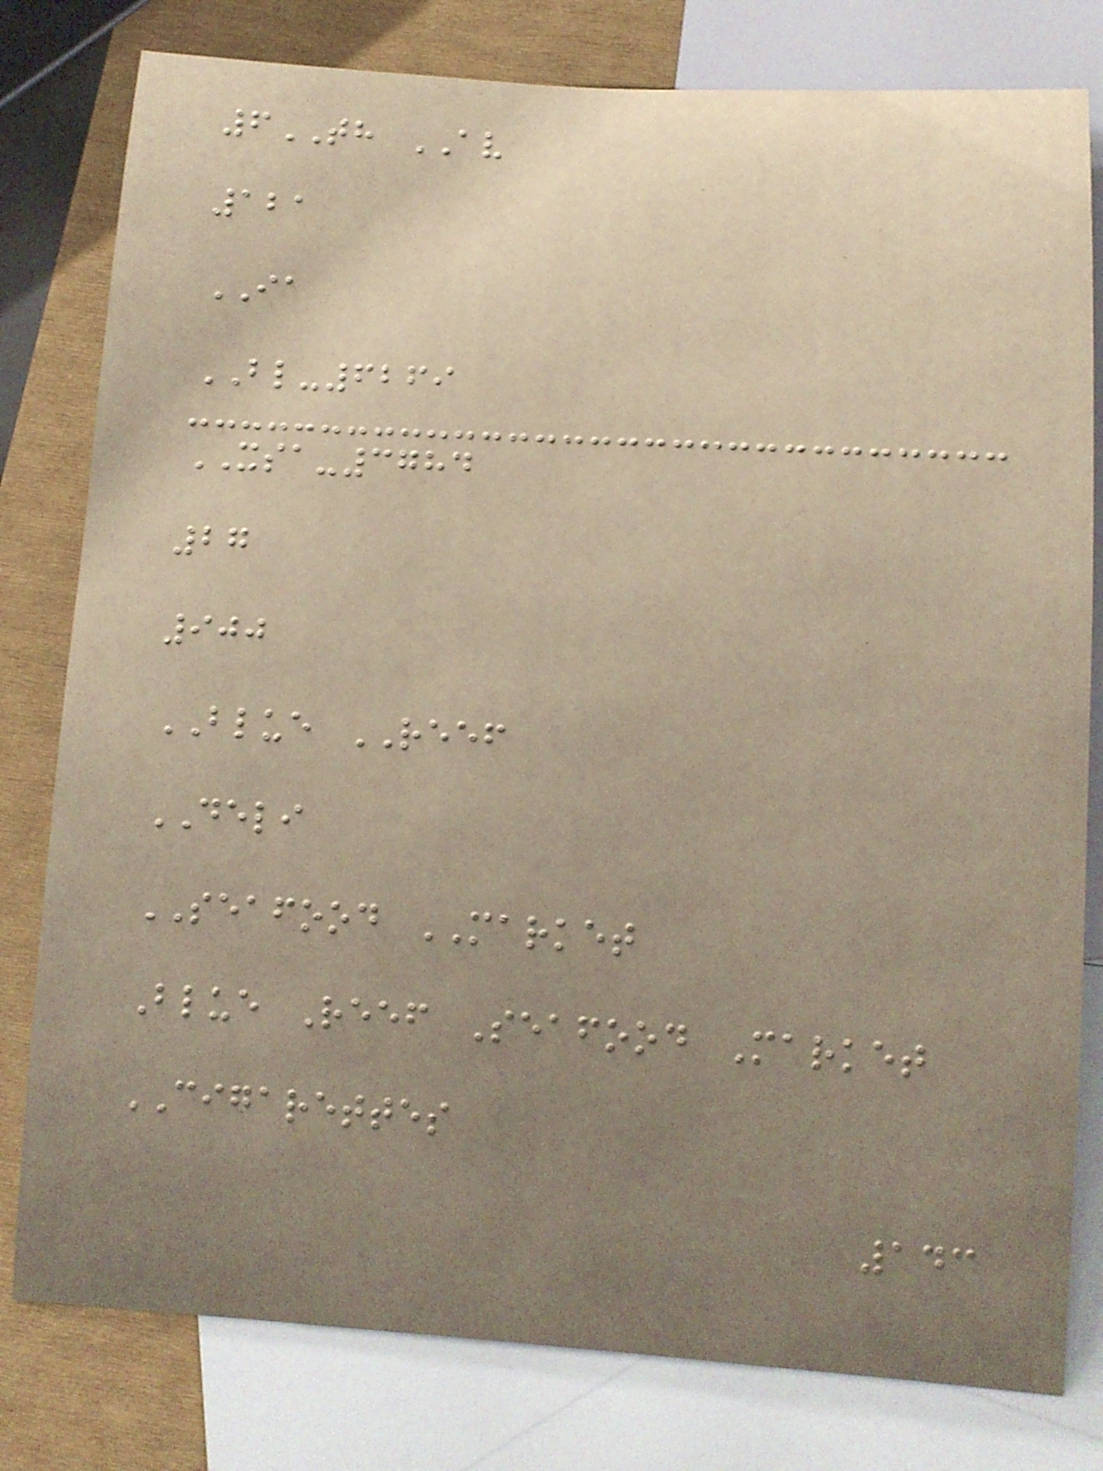6TH AV
121
IA
BL-6269
XSA-3784
27
900
BLUE REEF
DELI
SEAFOOD MARKET
Blue Reef Seafood Market
CIGARETTES
143
